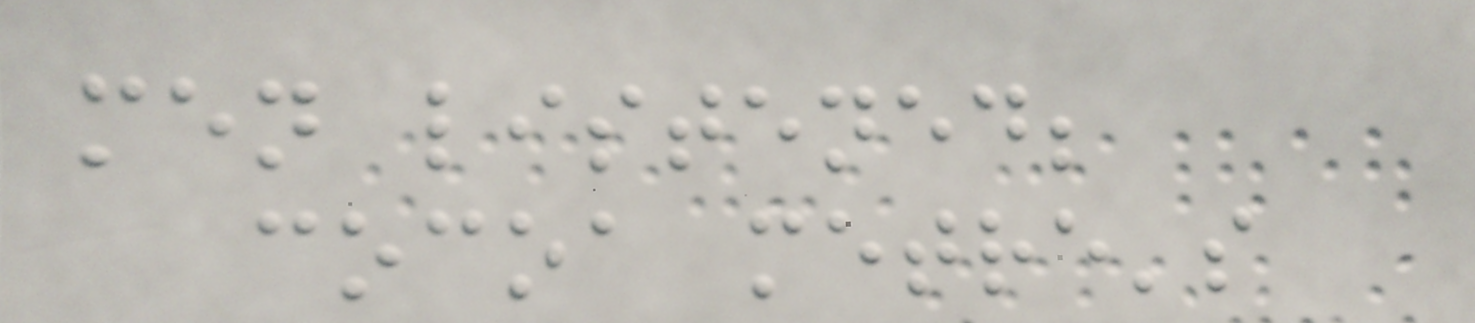men listened;
cocoa metre's
